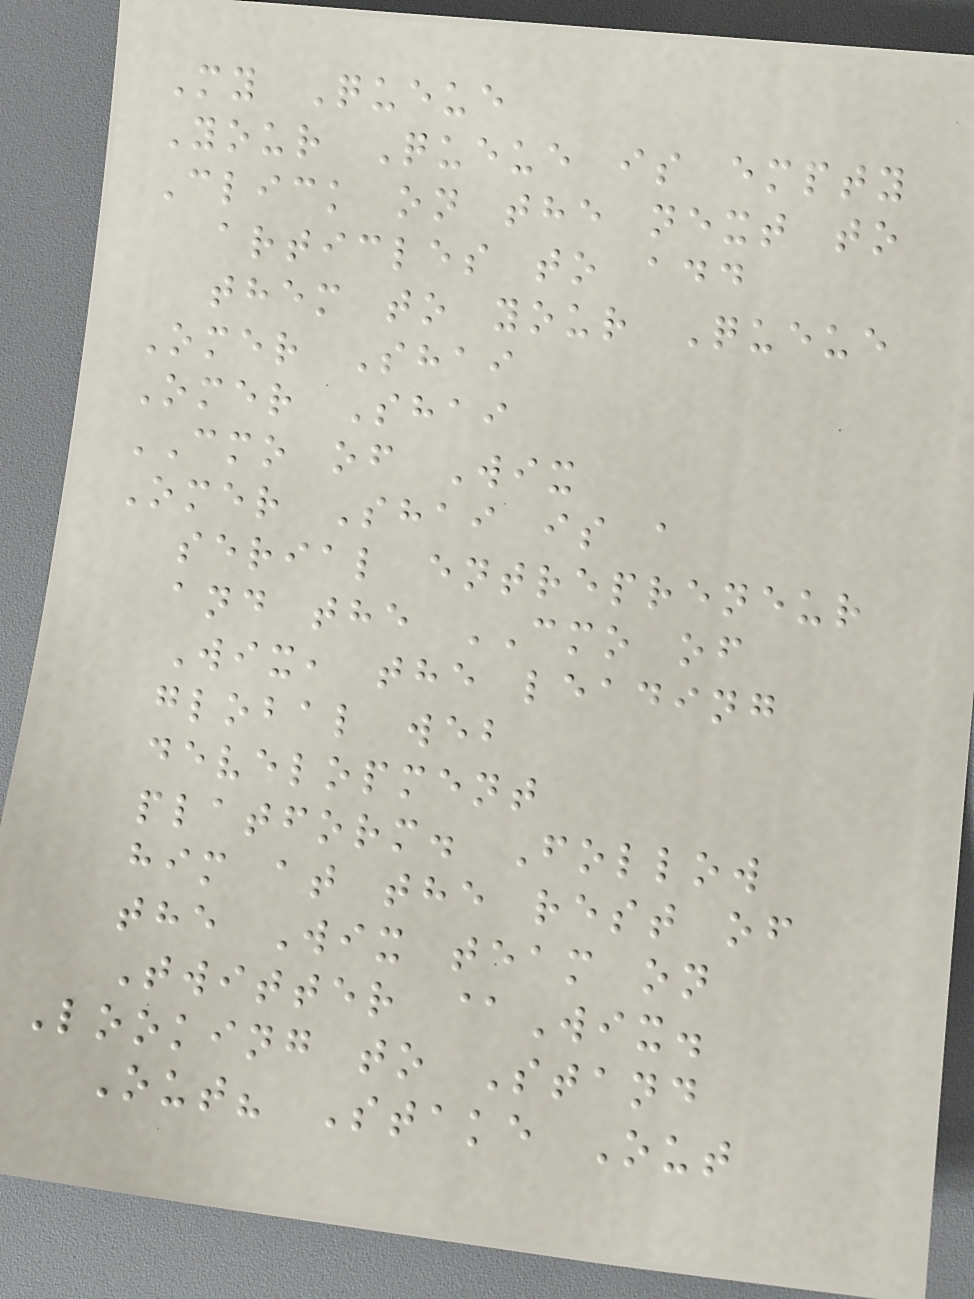My Queue
Your Queue is empty
Click on the next to
articles to add
them to your Queue
Omer Shai
Omer Shai
CMO of Wix
Omer Shai is a
serial entrepreneur
and the CMO of
Wix, the leading
global web
development
platform. Follow
him at the rest of
the Wix team on
Twitter @Wix.
Looking to Stand
Out? Stake Out
